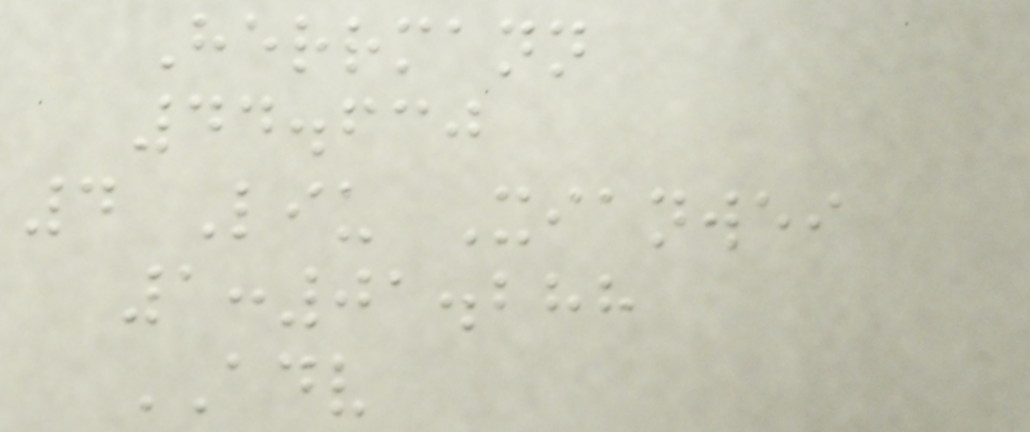Herrmann
44.630
4 Liu Xianwei
1:01.288
ADV
